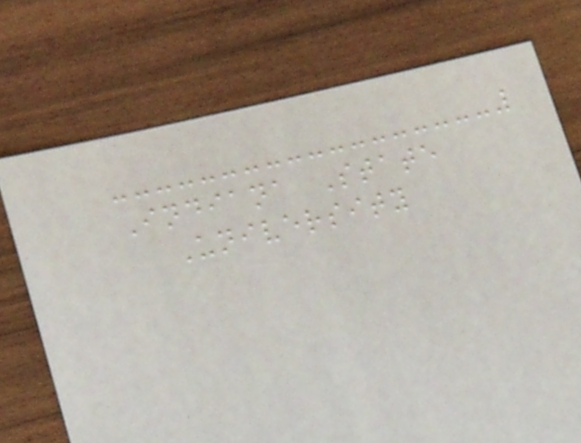Indiana State
University
